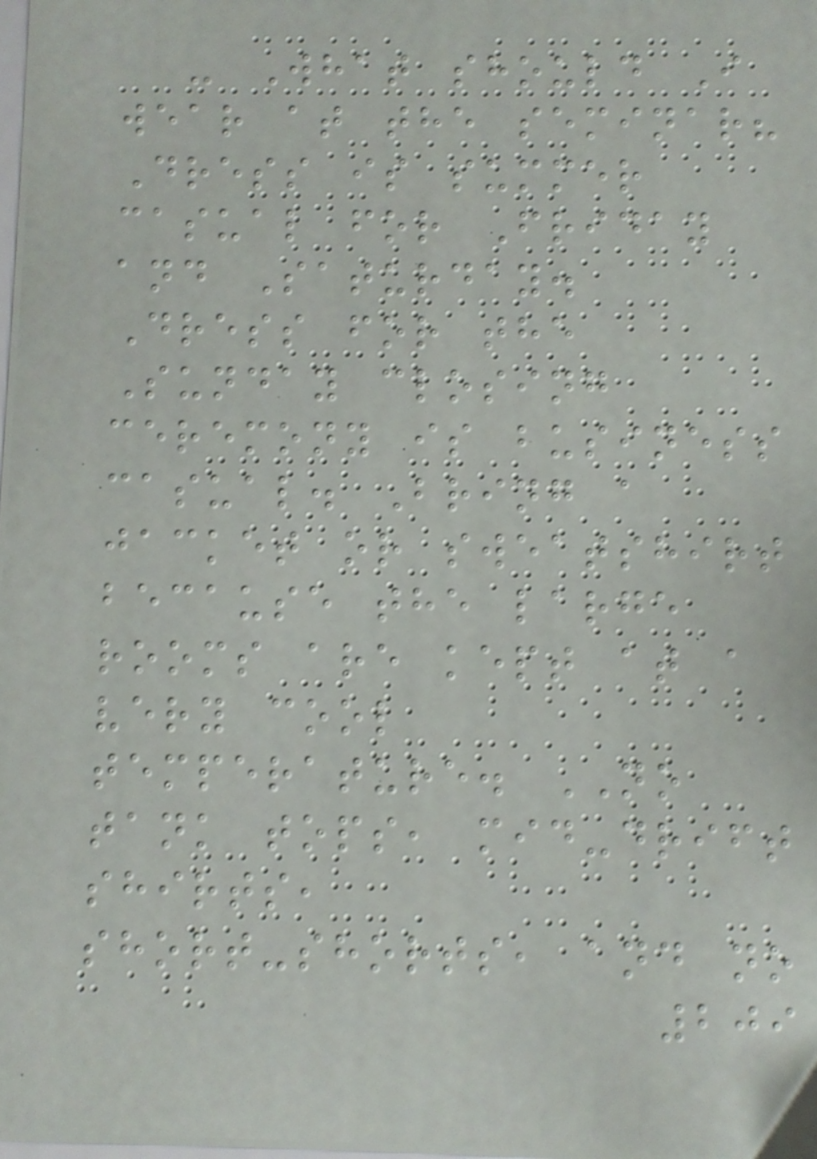- What should I
wear at the seminar?
Dress is summer
casual for Friday
and Saturday.
Dress for the
Sunday closing
ceremony is business
casual. Bring a
jacket or sweatshirt
because the large
rooms are kept at a
very cool
temperature. NO
tank tops, mid-drift
shirts,
short-shorts, and no
209
